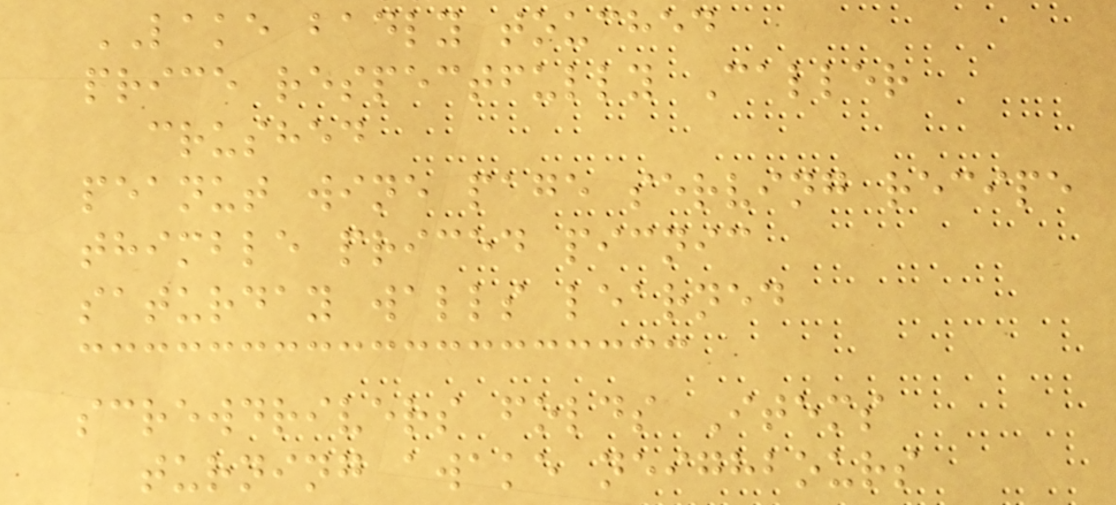LAKE badly touched
price respectfully Caller
crushed
peanut wine page serving recipe
thimble priced picnic
saturday walls learned
screwdrivers folds Items
turning awake neighbours
